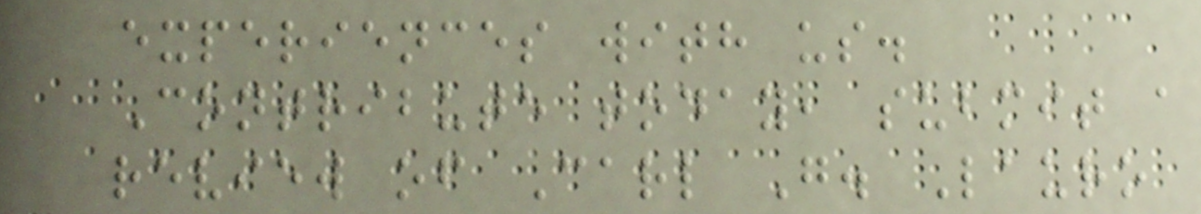experiences with us.
Contribute today, submit a
review of Carl G. Lauro
